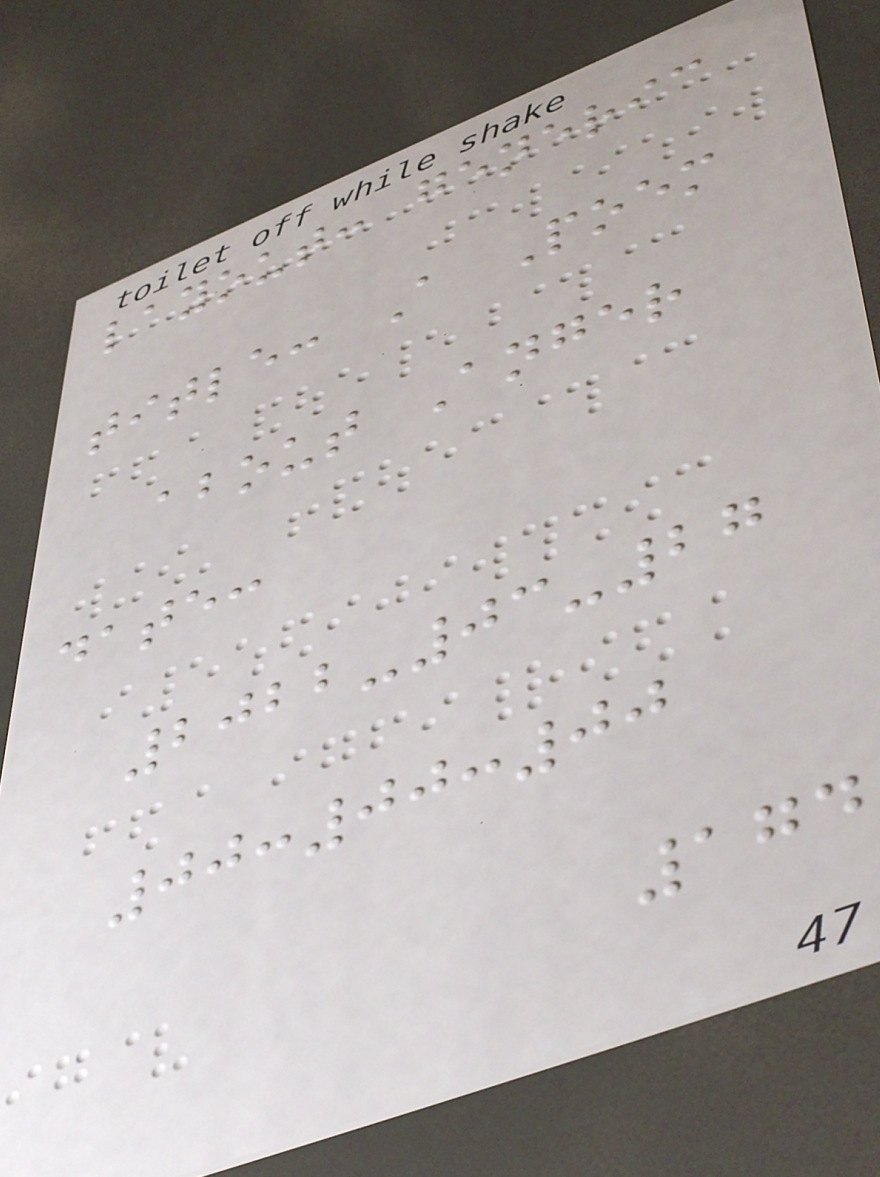layout: generic
title: A Poem
about Anger
date:
2022-03-27
00:00:00
174
